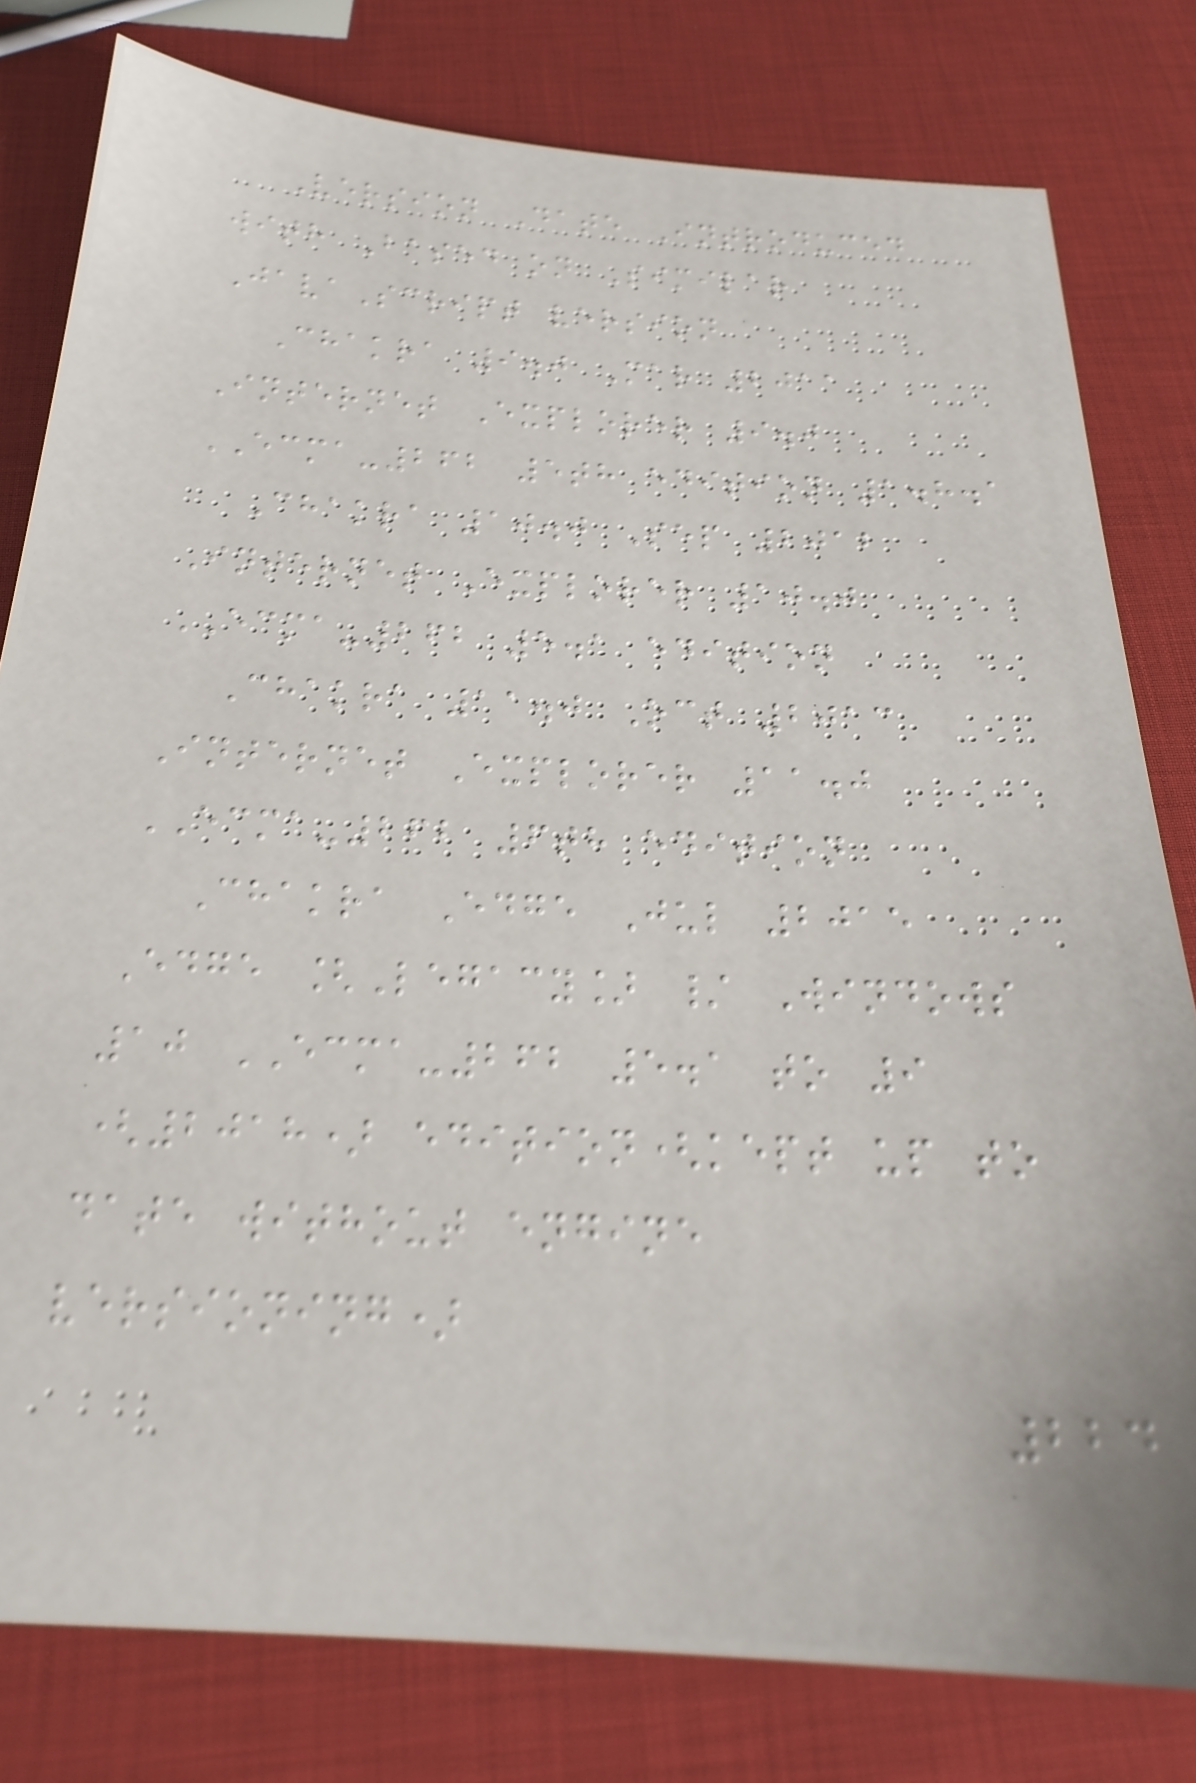Version Date Introduced
with Based on Similar
JavaScript version
Chakra 9.0 Mar 2011
Internet Explorer 9.0
ECMA-262 5th edition 1.8.1
Chakra 10.0 Sep 2012
Internet Explorer 10.0
ECMA-262 5.1 edition
Chakra 11.0 Oct 2013
Internet Explorer 11.0
ECMA-262 6th edition
Chakra Edge Jul 2015
Edge [Legacy] / Windows
10 ECMA-262 5.1 to 9
(2018) edition(kept up to
date without engine
versioning)
224
